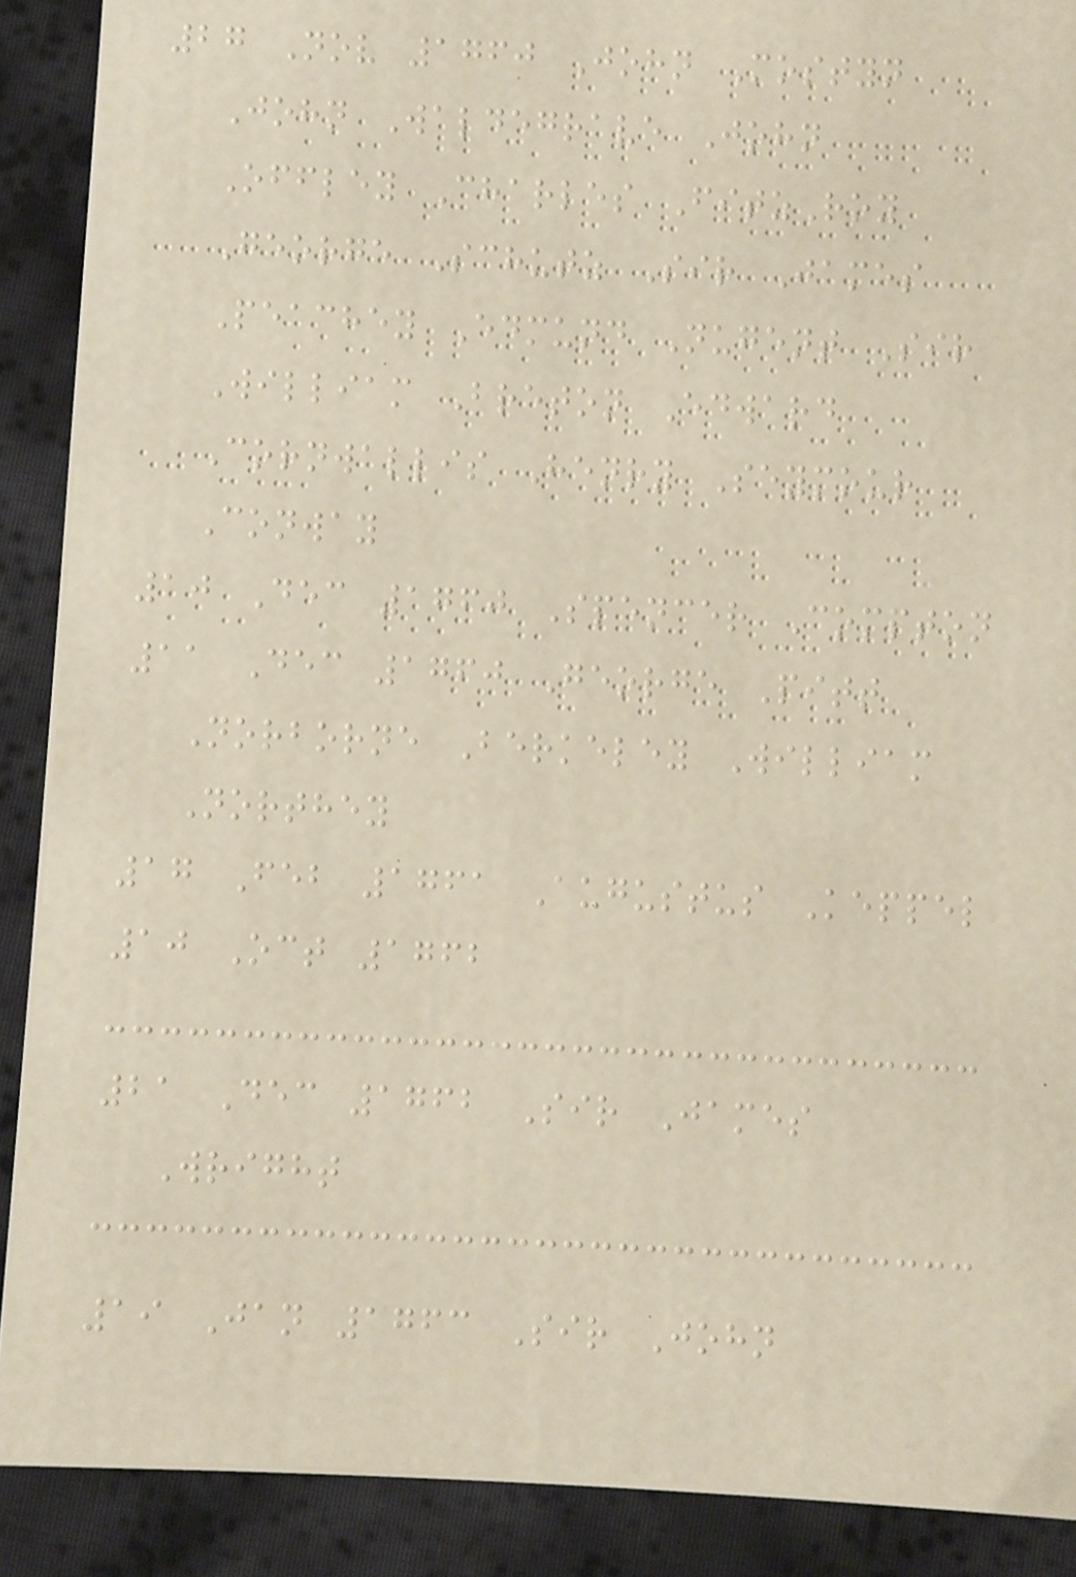27 Nov 1760 John Mostyn
John Waldegrave John
Offley Charles FitzRoy
George Schutz Sir James
Peachey Edmund Nugent Sir
William Breton Edward
Cornwallis Henry Seymour
Conway
10 Dec 1760 Spencer Compton
11 Dec 1760 George Pitt
Norborne Berkeley William
Northey
17 Feb 1761 Augustus Keppel
10 Oct 1762
21 Dec 1762 Sir James
Wright
19 Jan 1763 Sir John
